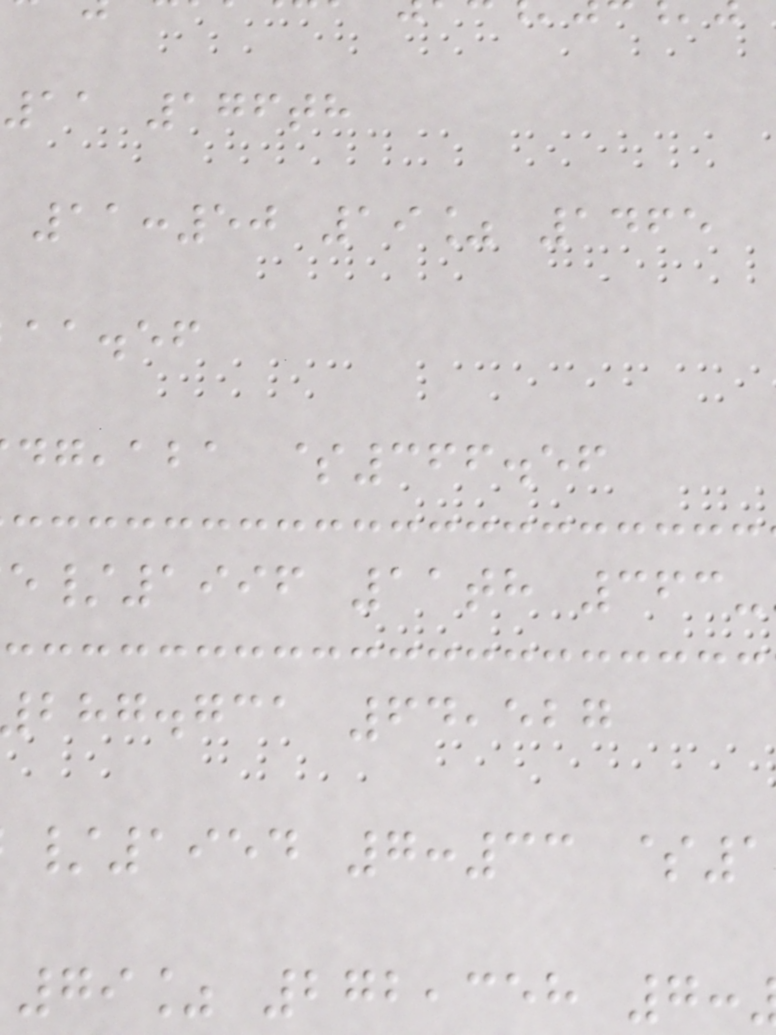11 176th
11:50 19% 1465
aa.ef
,aba $366.56
/1996 11th 363-
bhg.gca 64,527
/1954 7:33 $1
79% 272,358 7:
